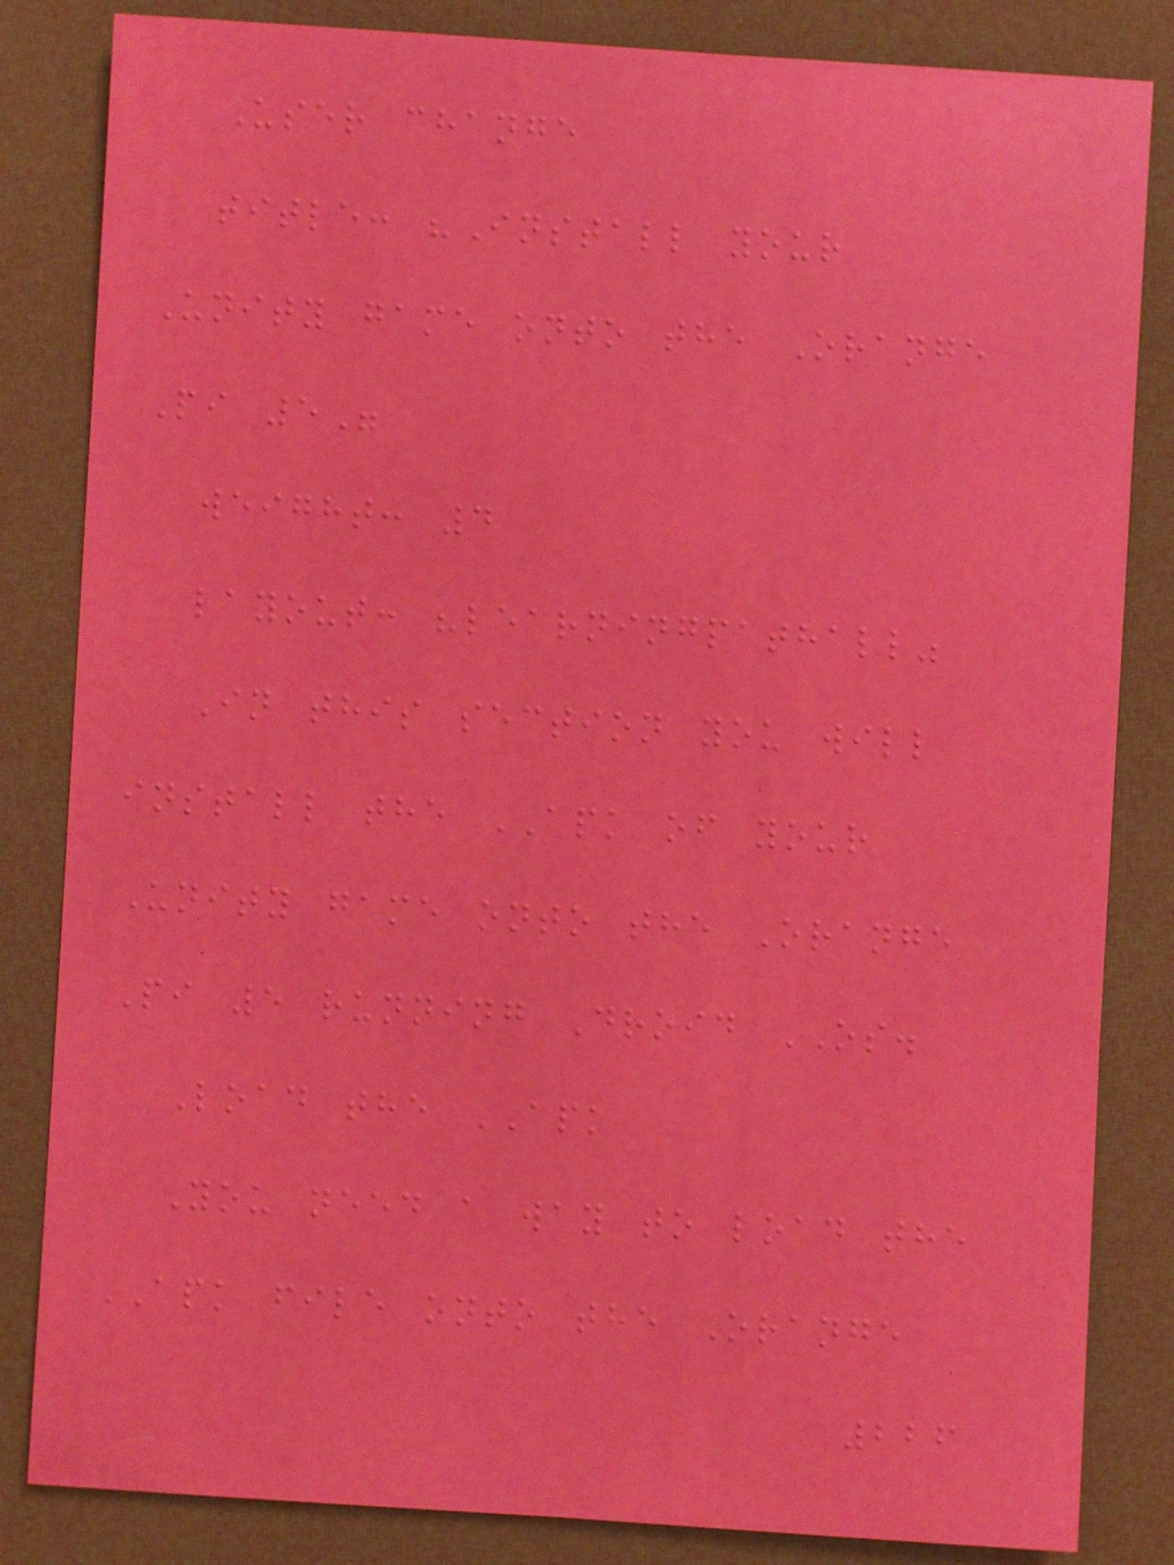User change
title: "Install your
Unity game onto the Orange
Pi 5"
weight: 4
layout: "learningpathall"
In this section you will
install the APK of your
Unity game onto the Orange
Pi 5 running Droid OS.
Load the APK
You need a way to load the
APK file onto the Orange
226
